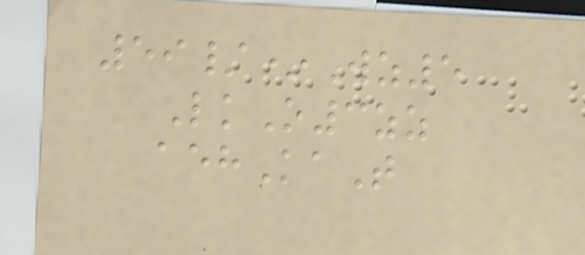59/*Wz5
LkO3zz
aehKaT
